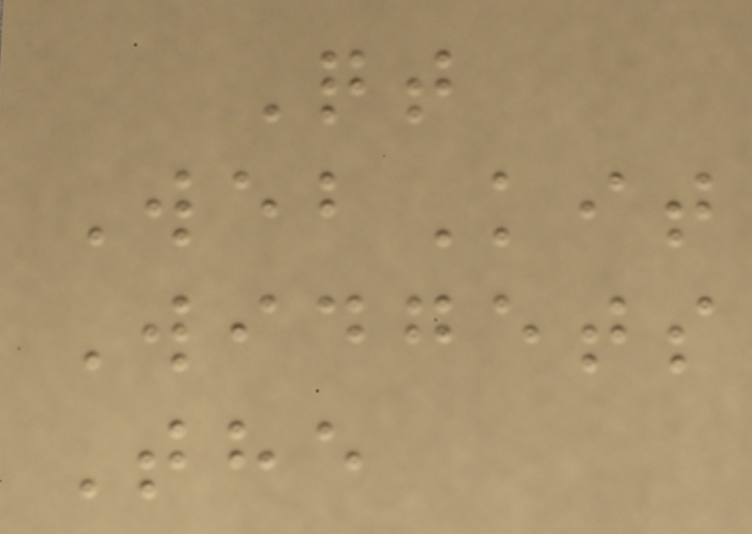Qt
WebKit
Widgets
The
